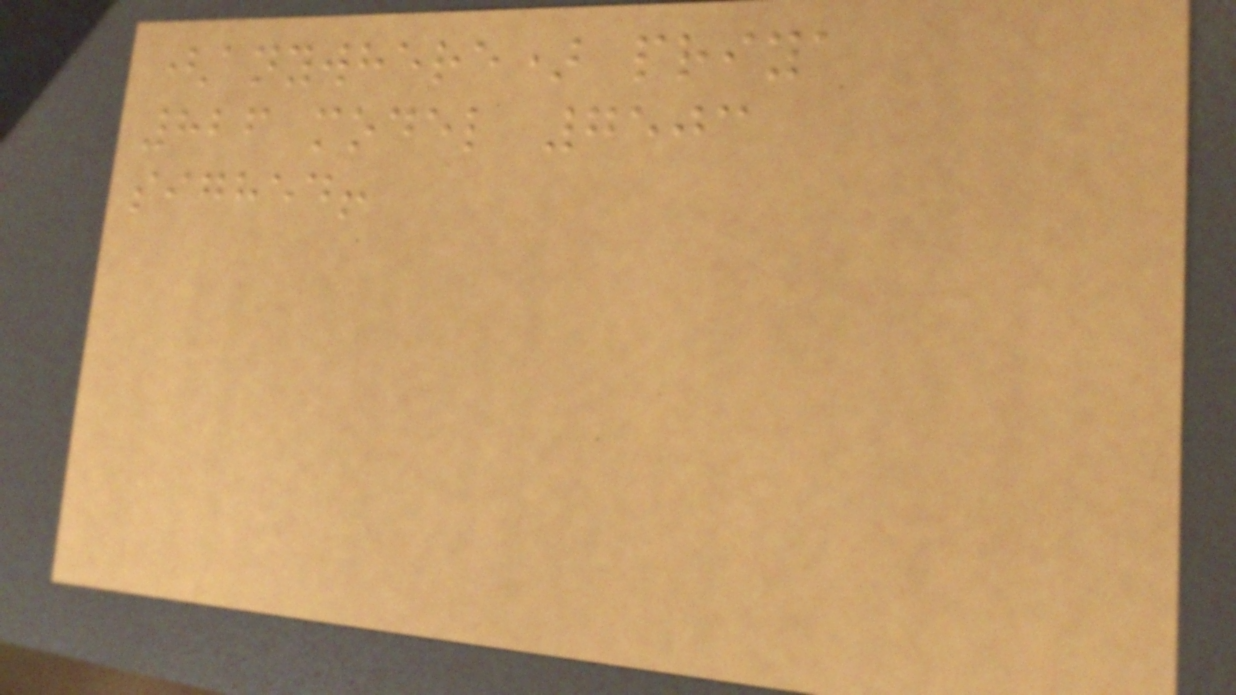(anywhere) priya
826 model 7503
sighed!
